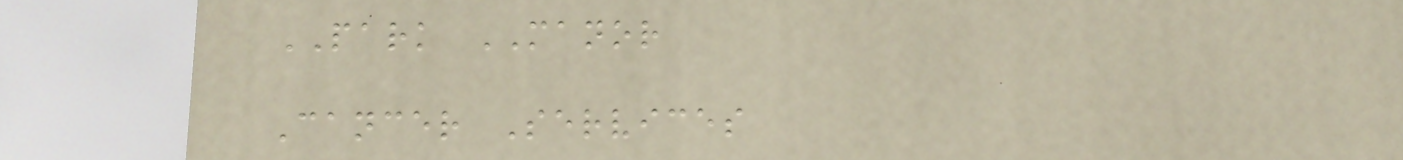PARK MANOR
Cancer Services
